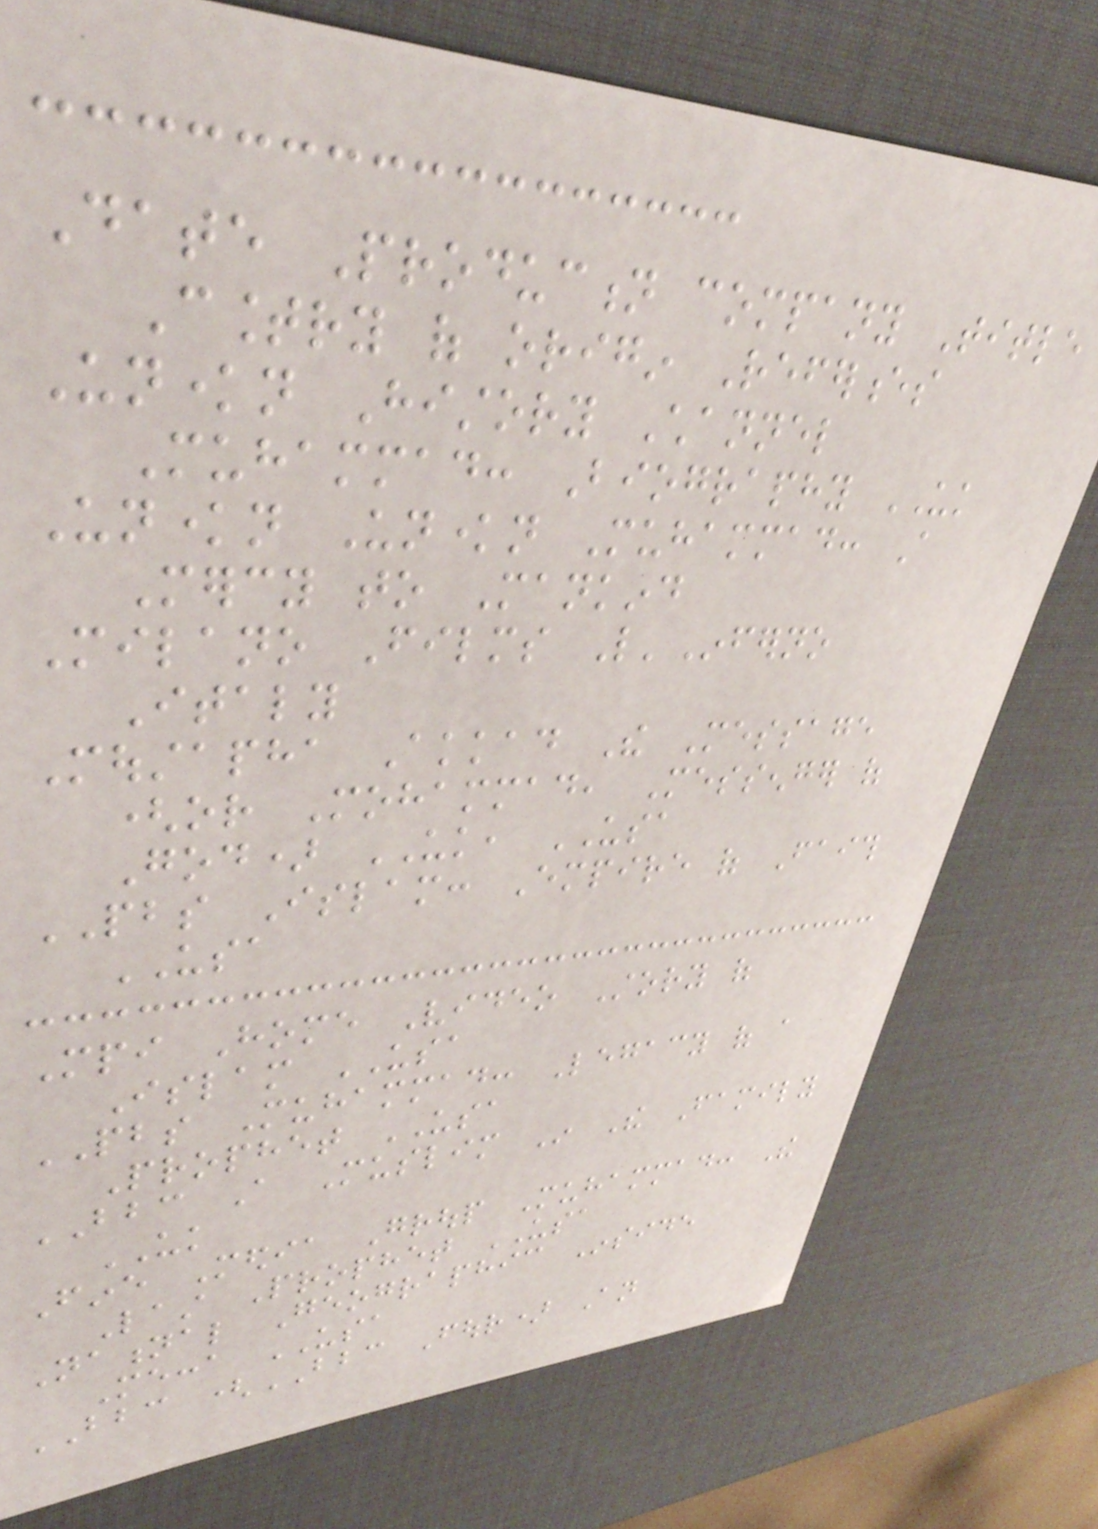Date Production company Title
Country of origin References
Unknown History Channel
Muhammad: Biography UK
Unknown Unknown Muhammad: A
Mercy to Mankind
Milano Films L'Inferno
Italy
Moustapha Akkad The Message
(or Mohammad, Messenger of
God) UK, USA
PBS Islam: Empire of Faith
USA
Mpi Home Video Story of
Islam USA
PBS Muhammad: Legacy of a
Prophet USA
BBC A Muslim In The Family
UK
Fine Media Group Muhammad: The
Last Prophet USA
National Geographic Inside
Mecca USA
BBC (BBC Four) An
